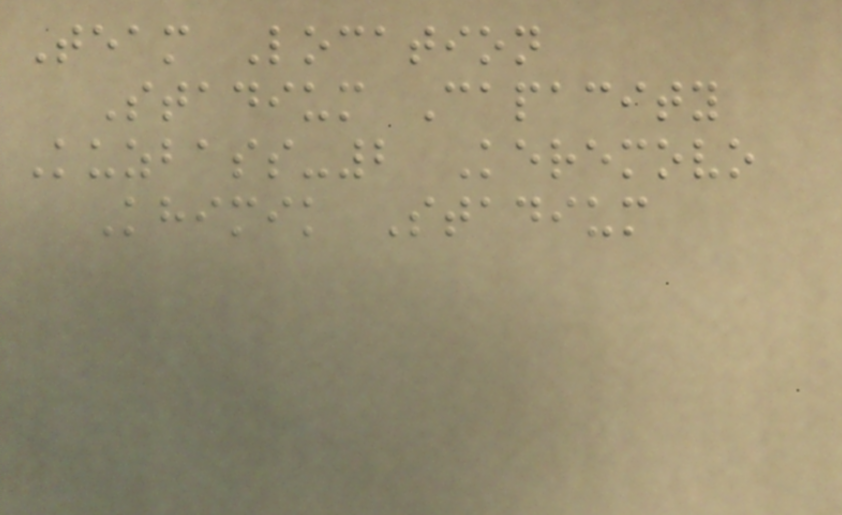Team Location
Stadium Capacity
Kuzbass-2 Keremovo
Khimik Stadium
